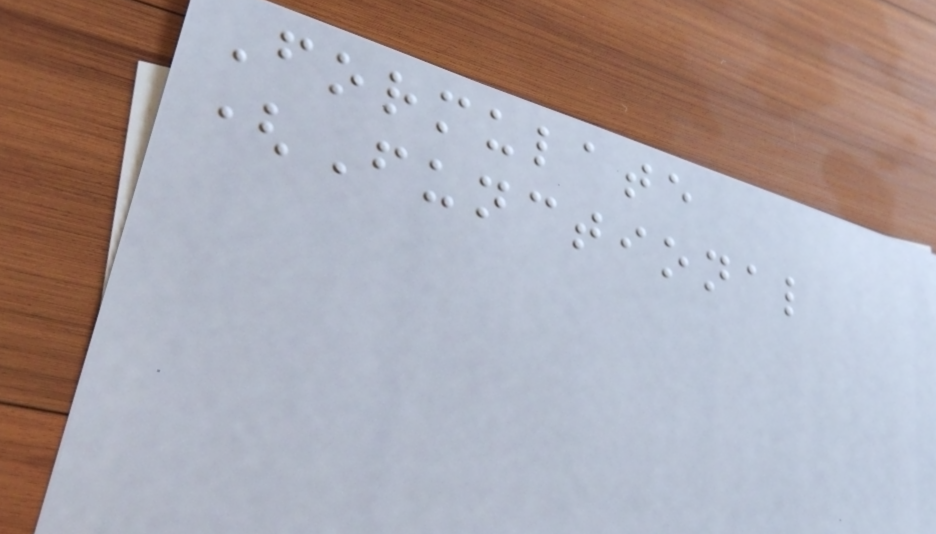Formulate
(Functional
